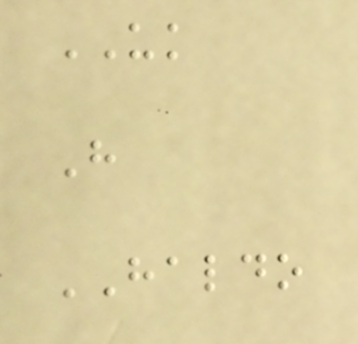UK
H
HALDO
